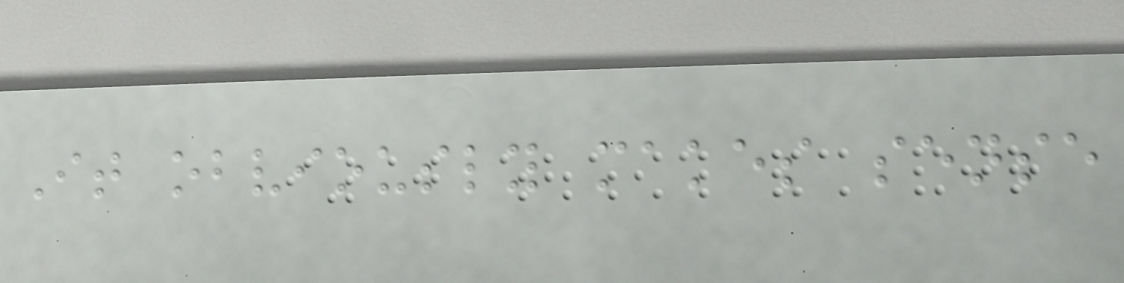It obviously makes sense
